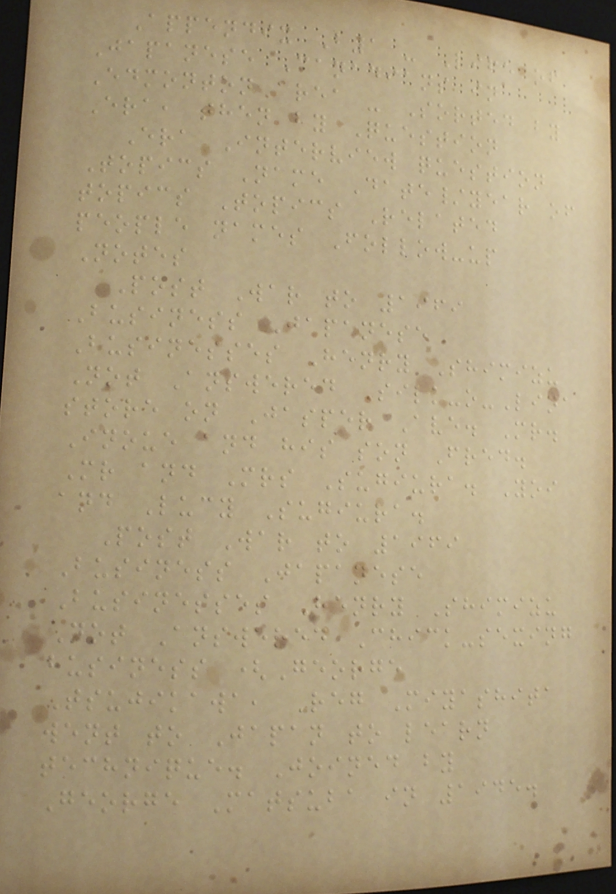Appendix B1 - Life of
Japanese Canadians in
Edmonton area - Sorted by
Era, then by Question
Era Interview question
Topics Name Date/year of
topics Topics Related
people names Follow-up
Notes
Post War to 1969
Business Japanese
Businesses Henry Shimizu
Not Answered Silk-o-Lina
store on Jasper Ave. Mr.
Inoue and his son Fred.
Mr and Mrs Sugiura. Yoi
and Lucy Sugiura.
Post War to 1969
Business Japanese
Businesses Henry Shimizu
Not Answered Chick-sexing
business (George
Tsujikawa, Reg Miyashita
went to Japan to learn
technique. Joined by
George Matsuba in 1945.
